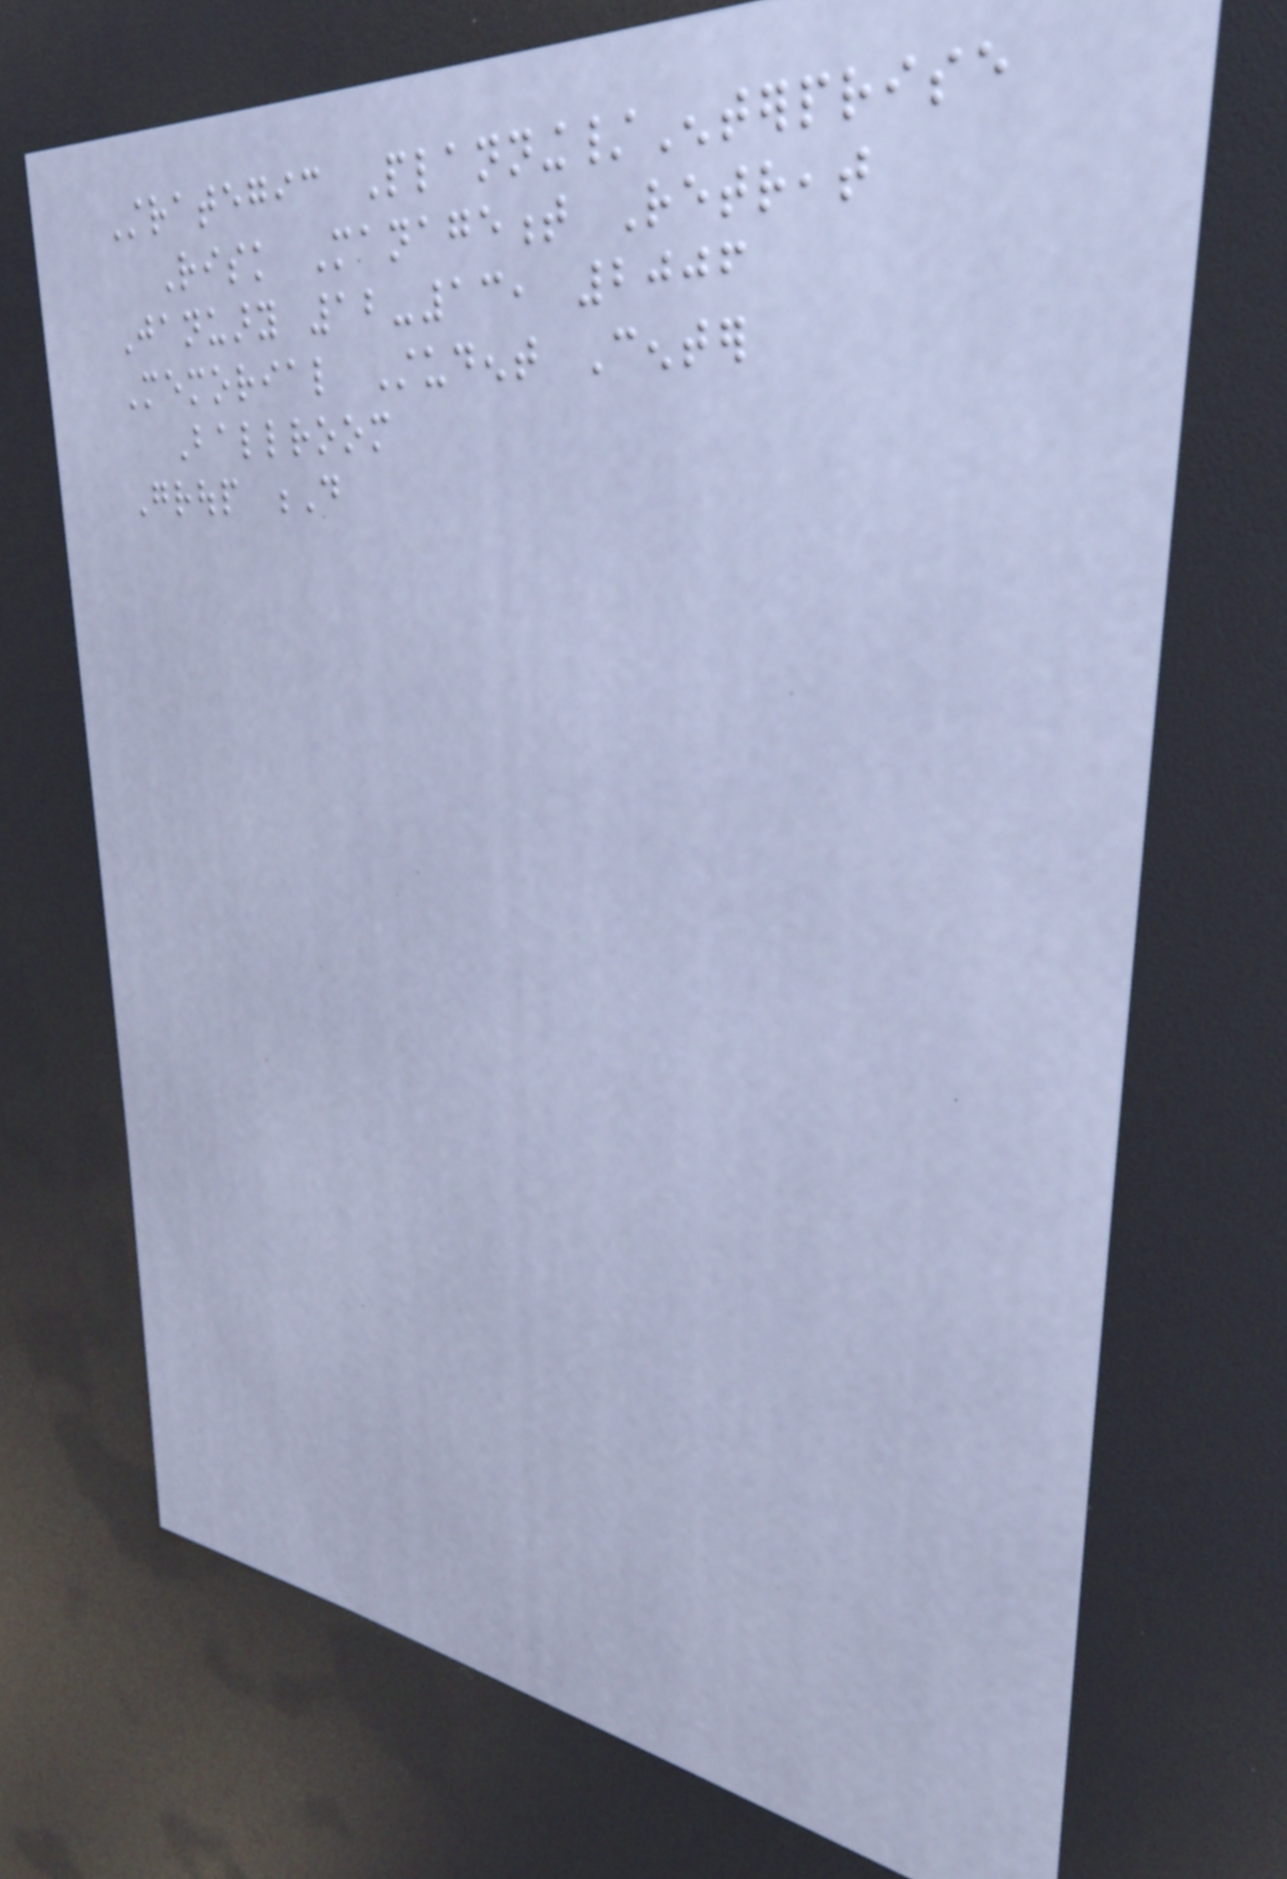Strategic Planning/Enterprise
Risk Management Retreat
January 12-13, 2006
Memorial Student Center
Ballroom
Group D
